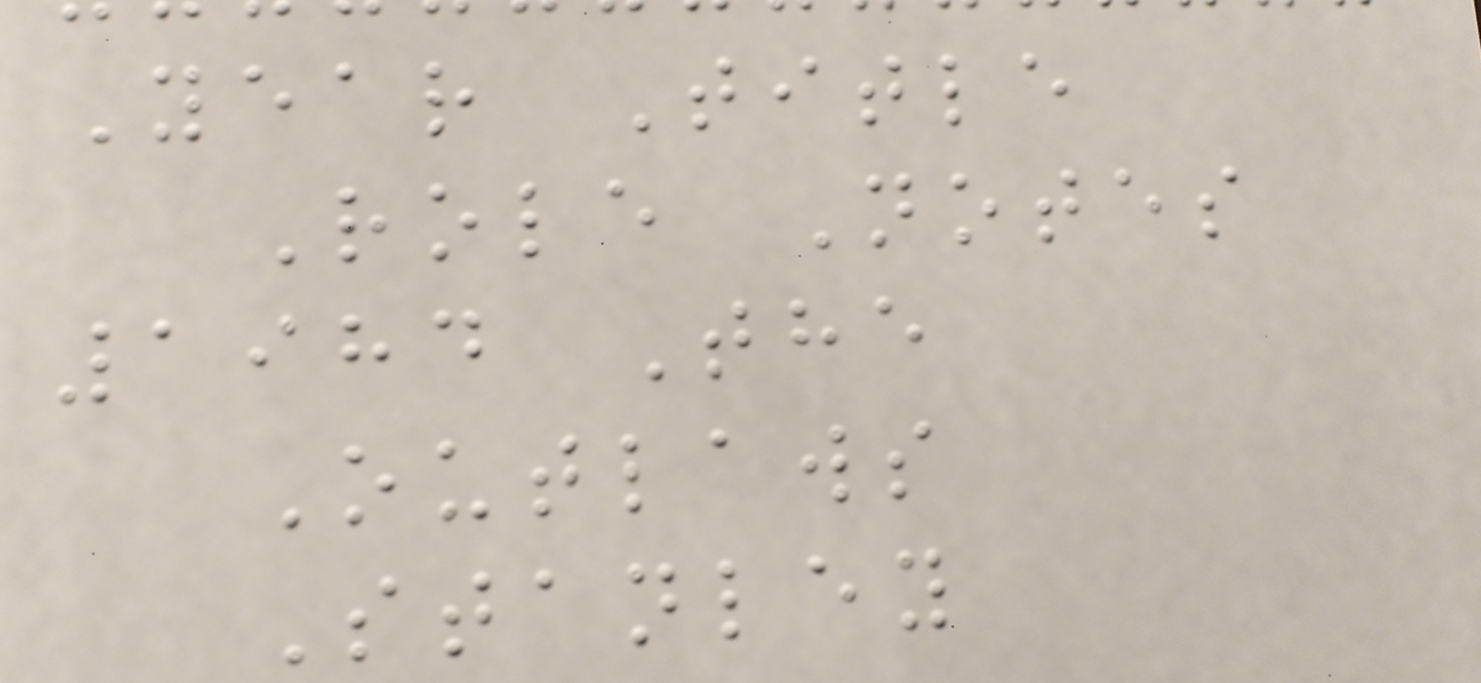Year Title
Role Notes
1984 The
Outlaws
Stanley
